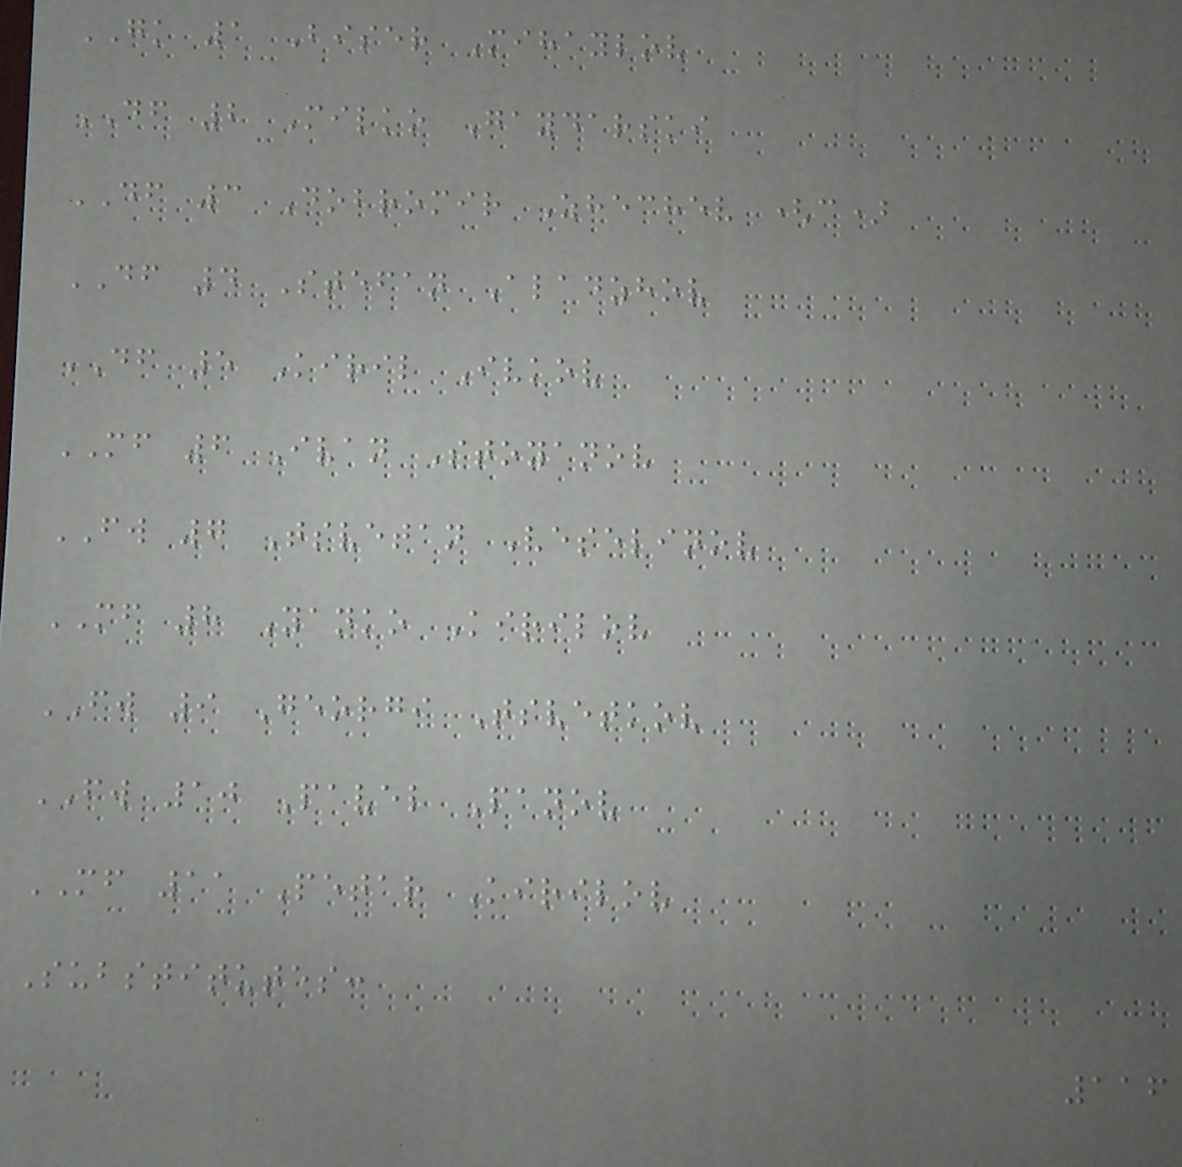GK 1 Biser Mihaylov
DF 2 Milko Gaydarski
DF 3 Dobromir Zhechev (c)
DF 4 Stefan Aladzhov
DF 5 Kiril Ivkov
MF 6 Ivan Stoyanov
FW 7 Tsvetan Veselinov
MF 8 Yanko Kirilov
FW 9 Georgi Tsvetkov
FW 10 Pavel Panov
MF 11 Petar Kirilov
Substitutes:
116
